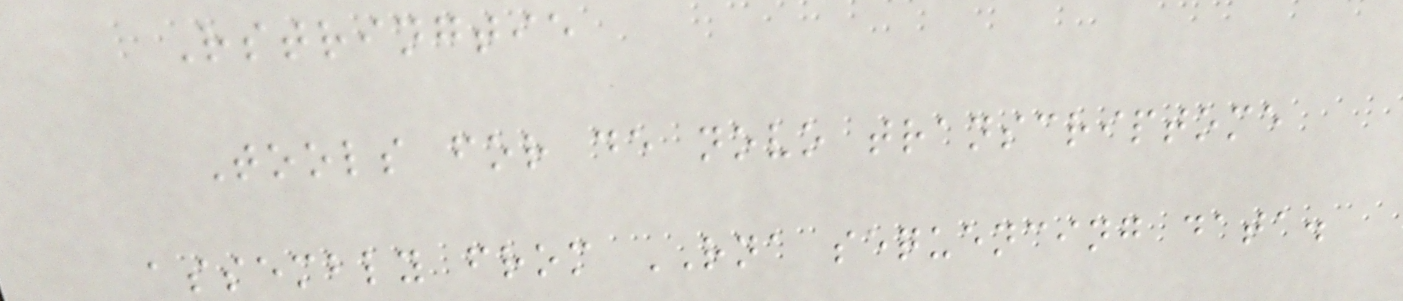Rstringtie
Tools for de novo transcriptome
assembly from RNA sequencing data.
